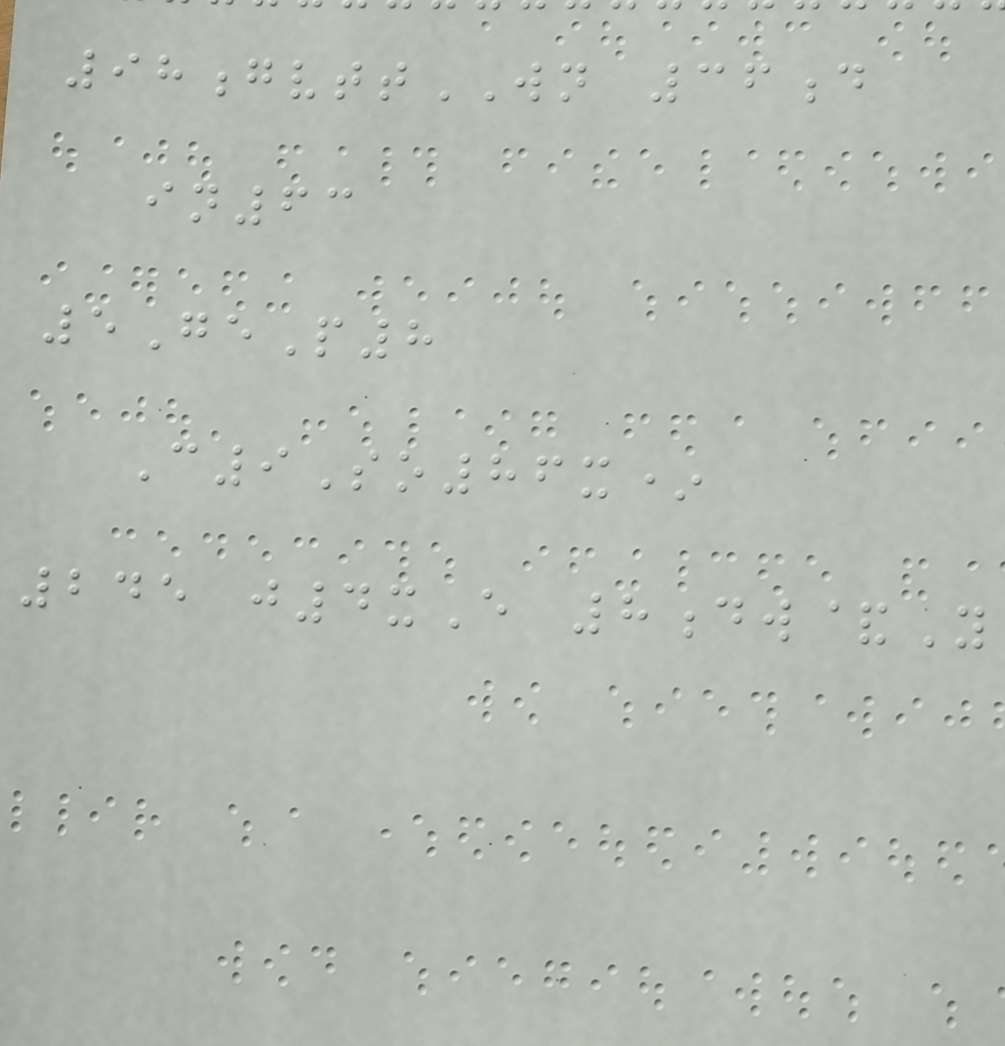98gvttWN 36d
in63
5GeP8
C9So86x*
245 j4xE 8dw&Y
